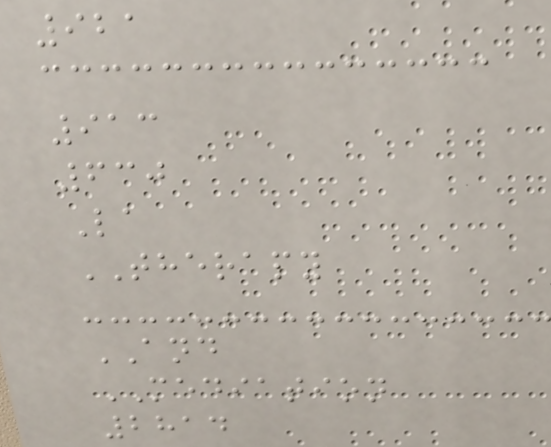921
913
630
La
THERAPY
AND
MEDIATION
2814
